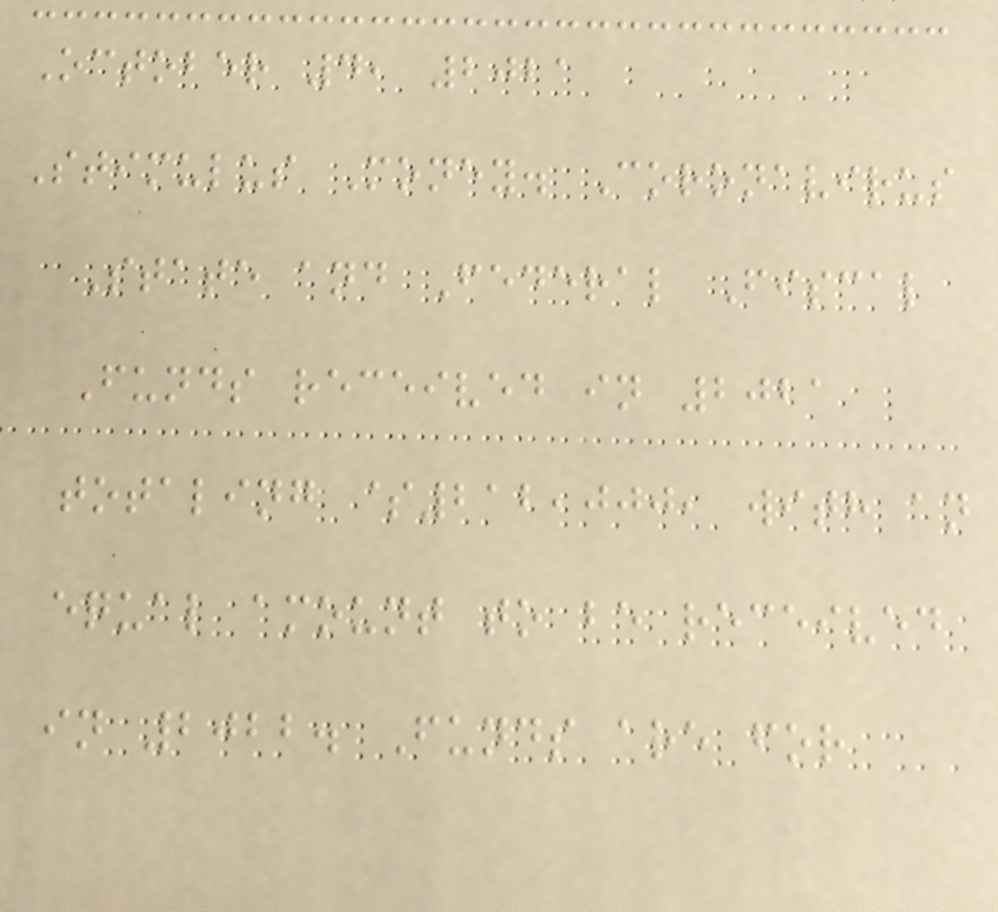October 4, 2021
Stimulus Money. Coronavirus
State and Federal Fiscal
Funds received in 2021
totaling $212,000, with an
equal amount to be received
in 2022. Funds are for
